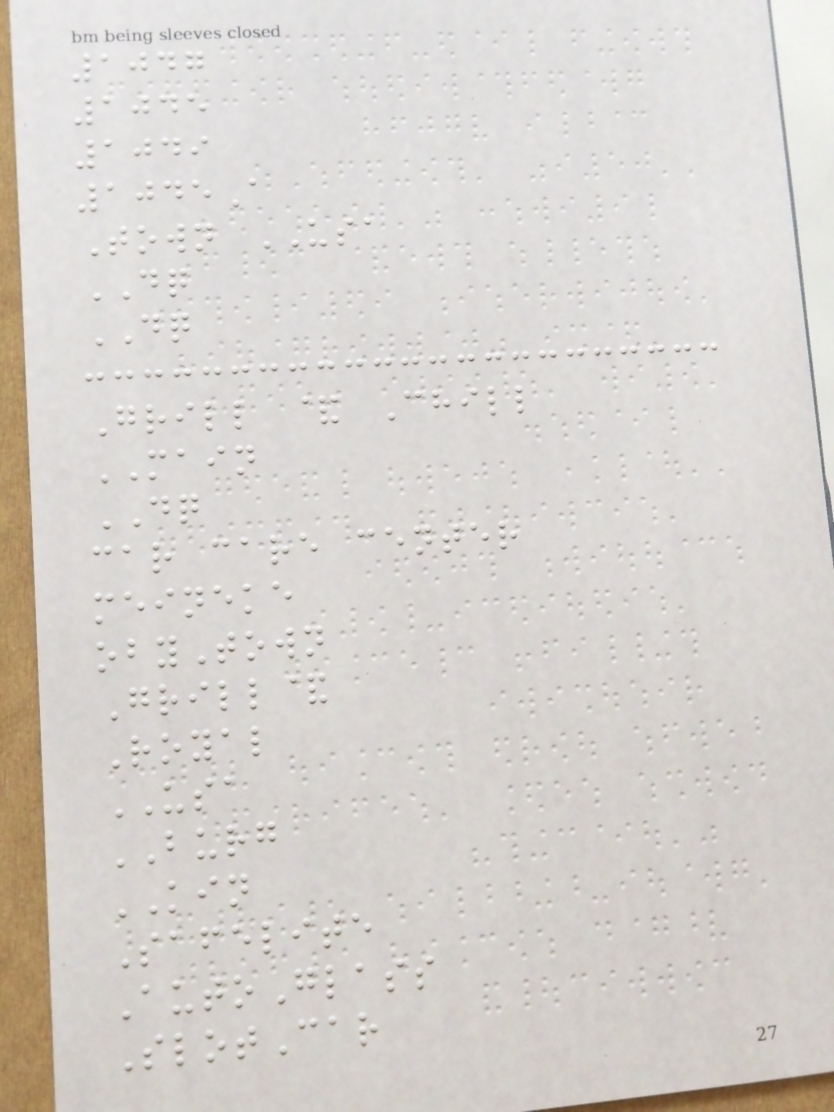1047
1045
1049
1045A
Town USA
DQ
DQ
Grill & Chill
MAIN
DQ
car care center
meineke
obyTown
Grill&
Royal
USA
BURG
KIN
Safelite
AutoGlass
SlotCar
